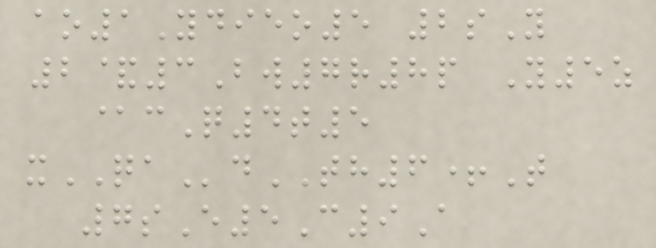ao1Ydieo5 2sY
2&3Bw7r8p Y5z
@cQ4t5
xQAdTH6+T
7sE5C9A
